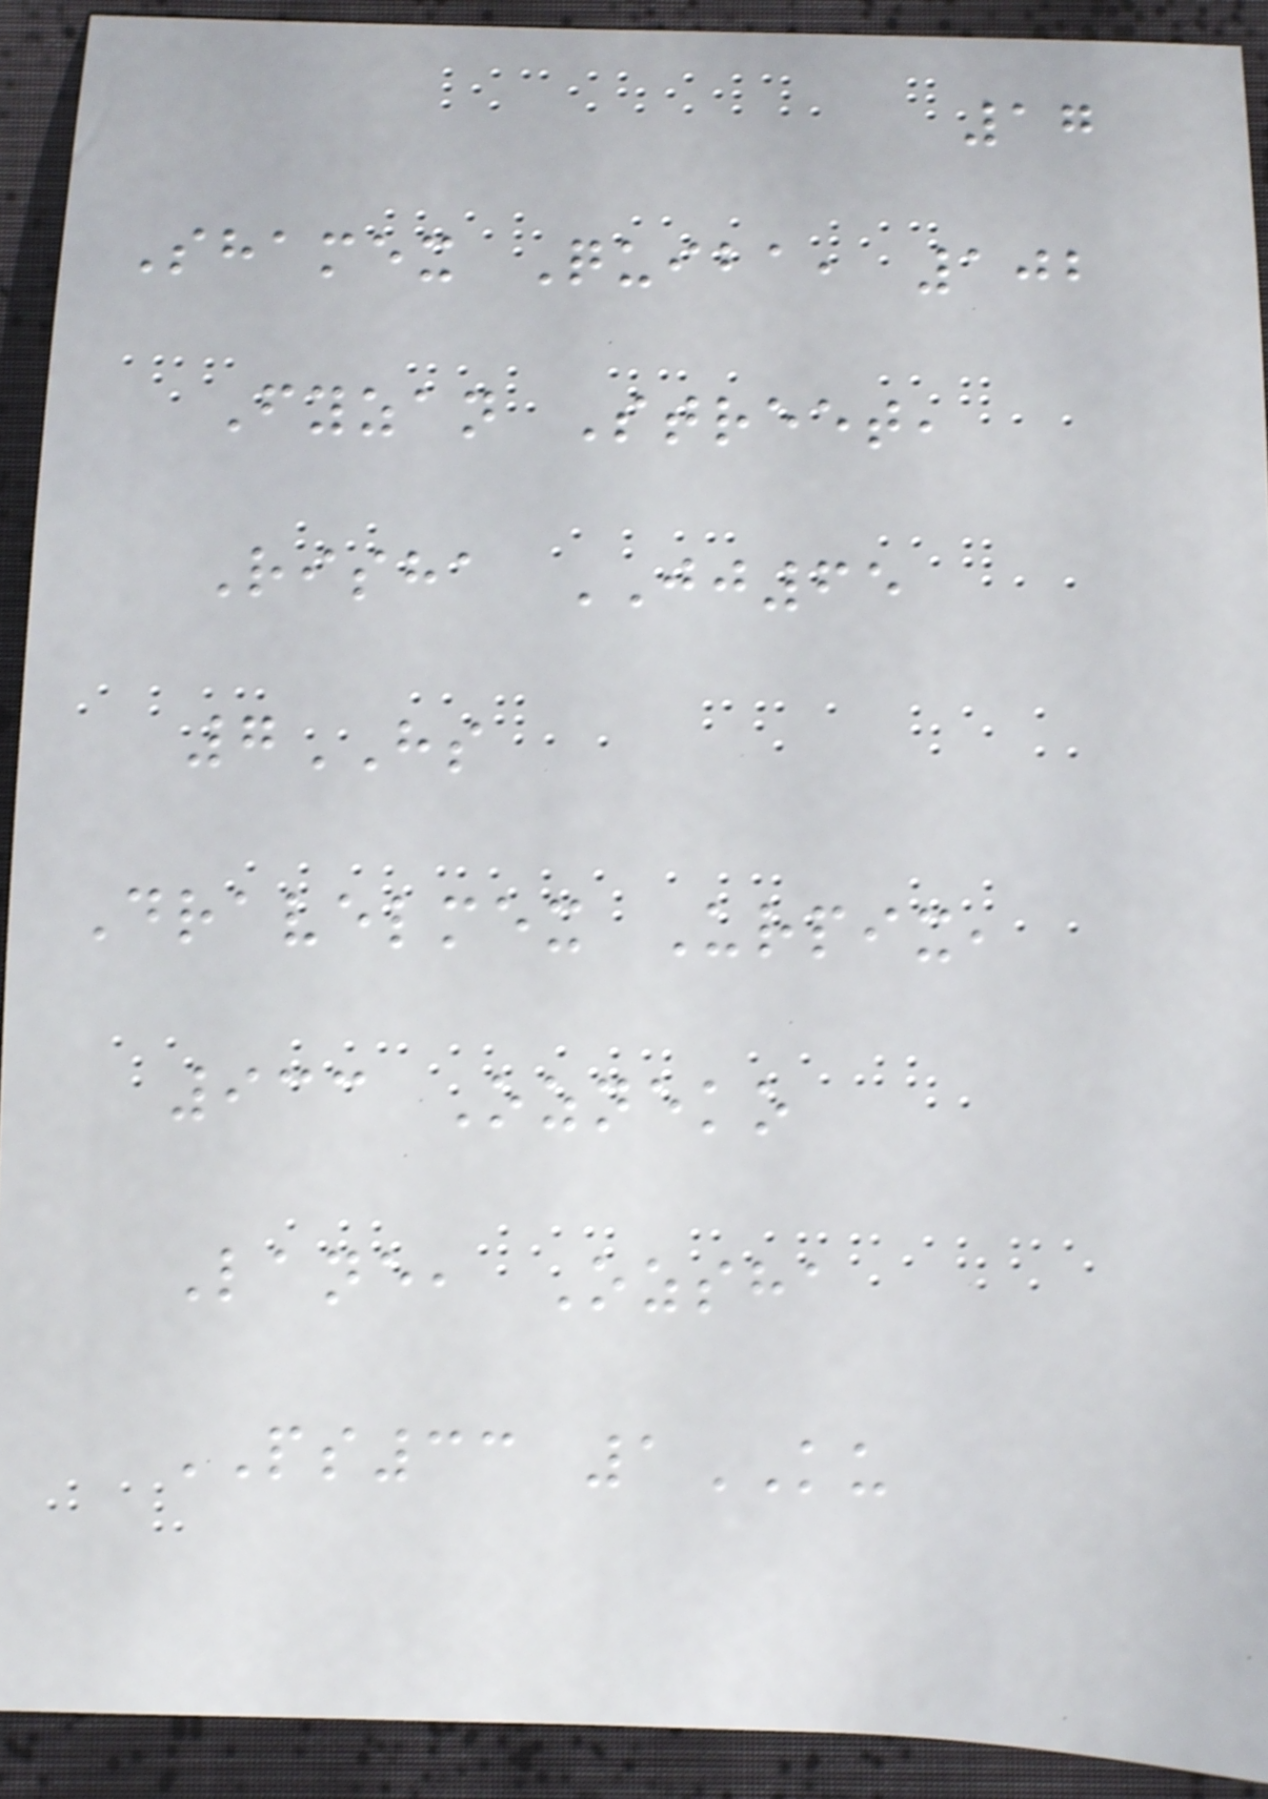17
Shamex Quiba, 102
Fyzan Street,
Risha JJ65
7HS
Dravelmex Urpix,
933 Ozneko
Lane, Ozsha
PS33 1KU
